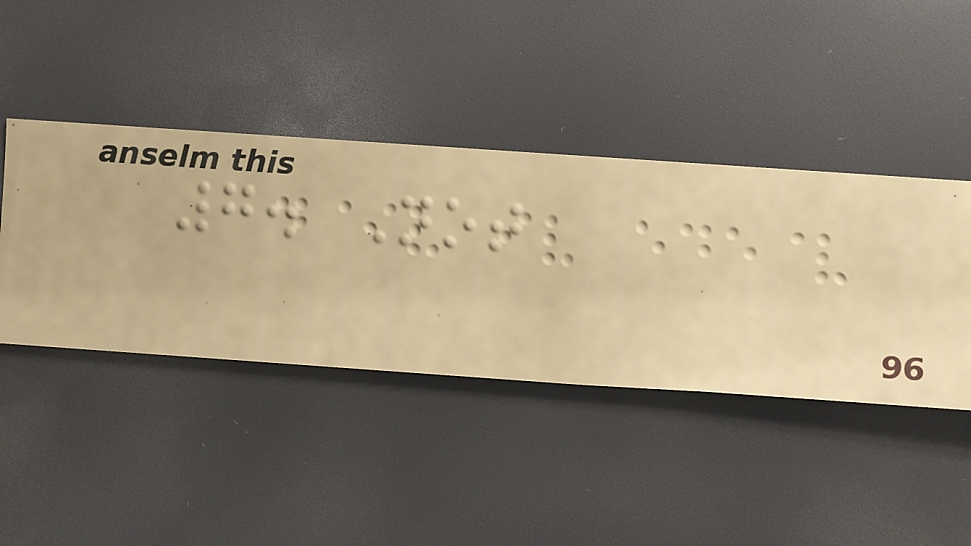7. Not
